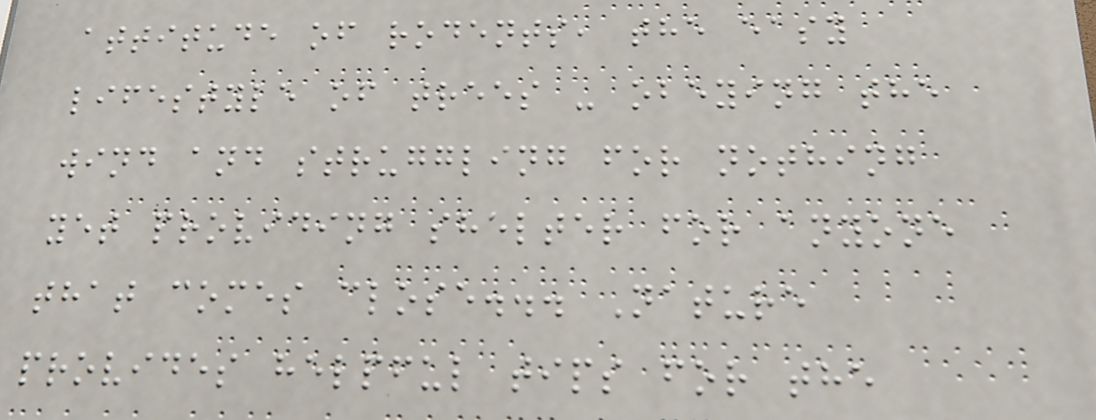attitude of rodents, the easy
lifestyle of trees - obeying the
wind and struggling for nothing
yet providing shelter for anyone
that comes close... Nature
provides helpful tips for the
